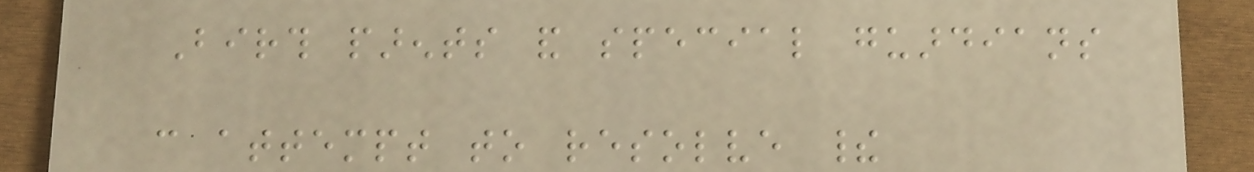Birth parents and special guardians
can attempt to resolve their
